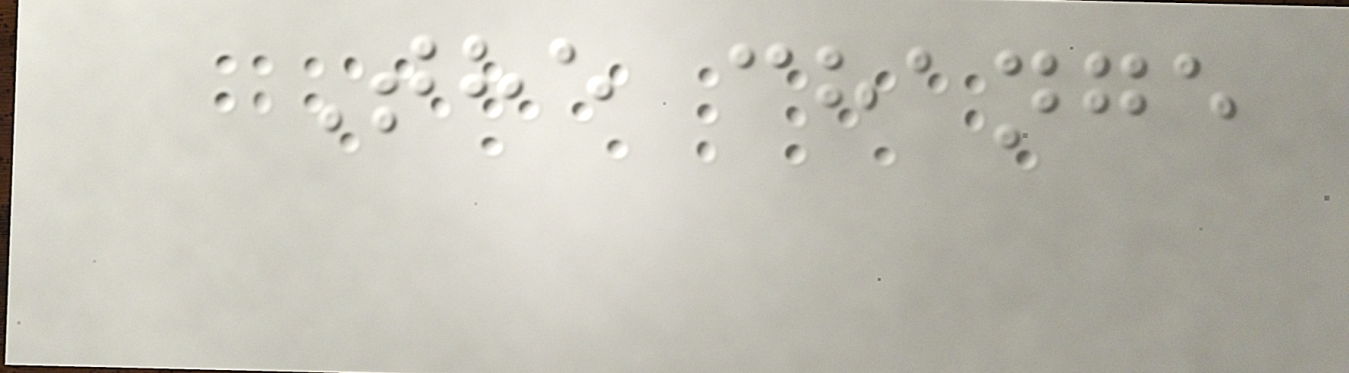The change
